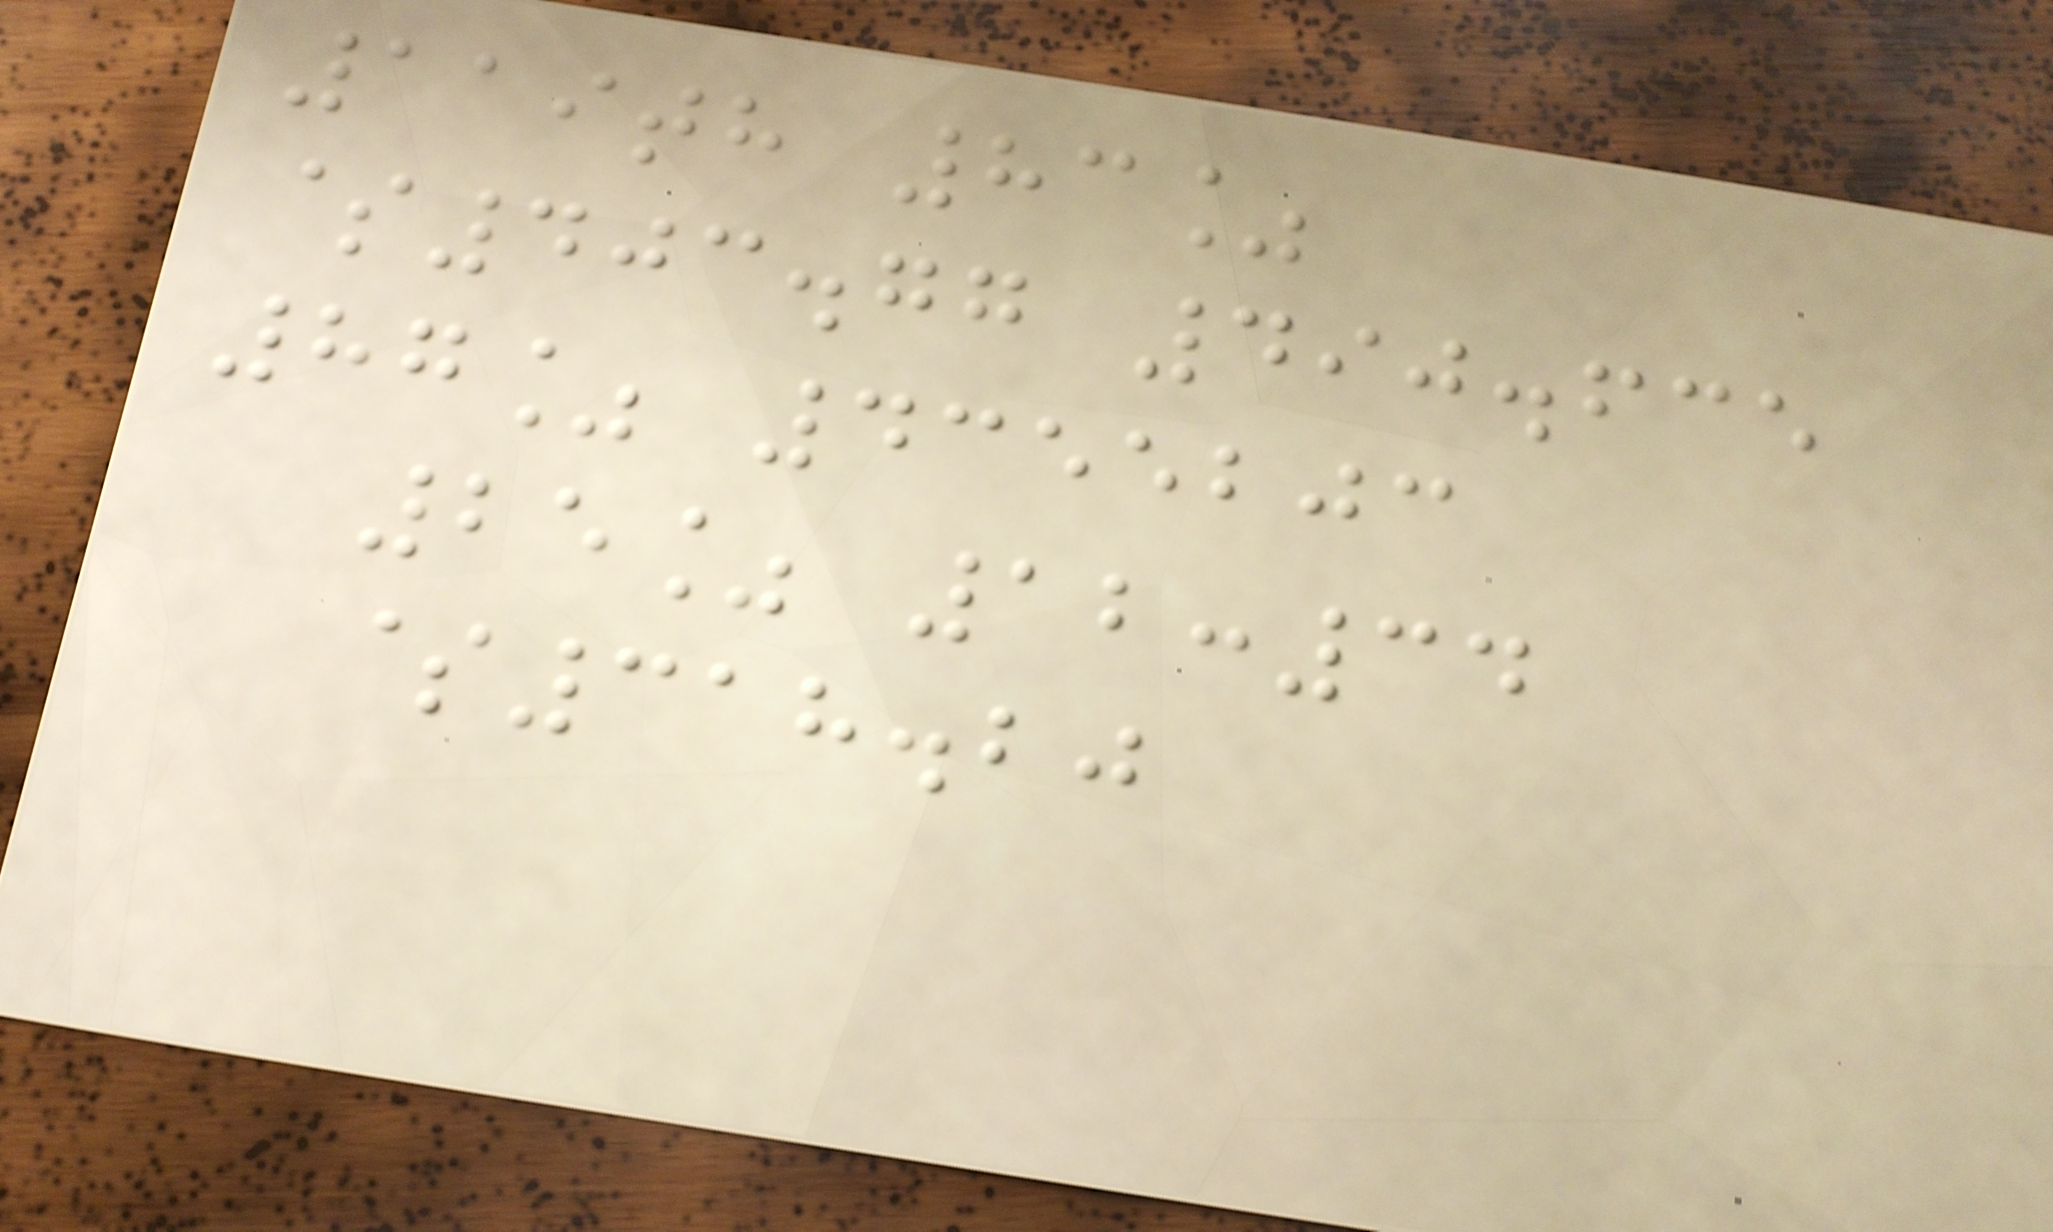119th 83%
$403.77 490.635
87% 4355203
25% 12:34
$318.20
